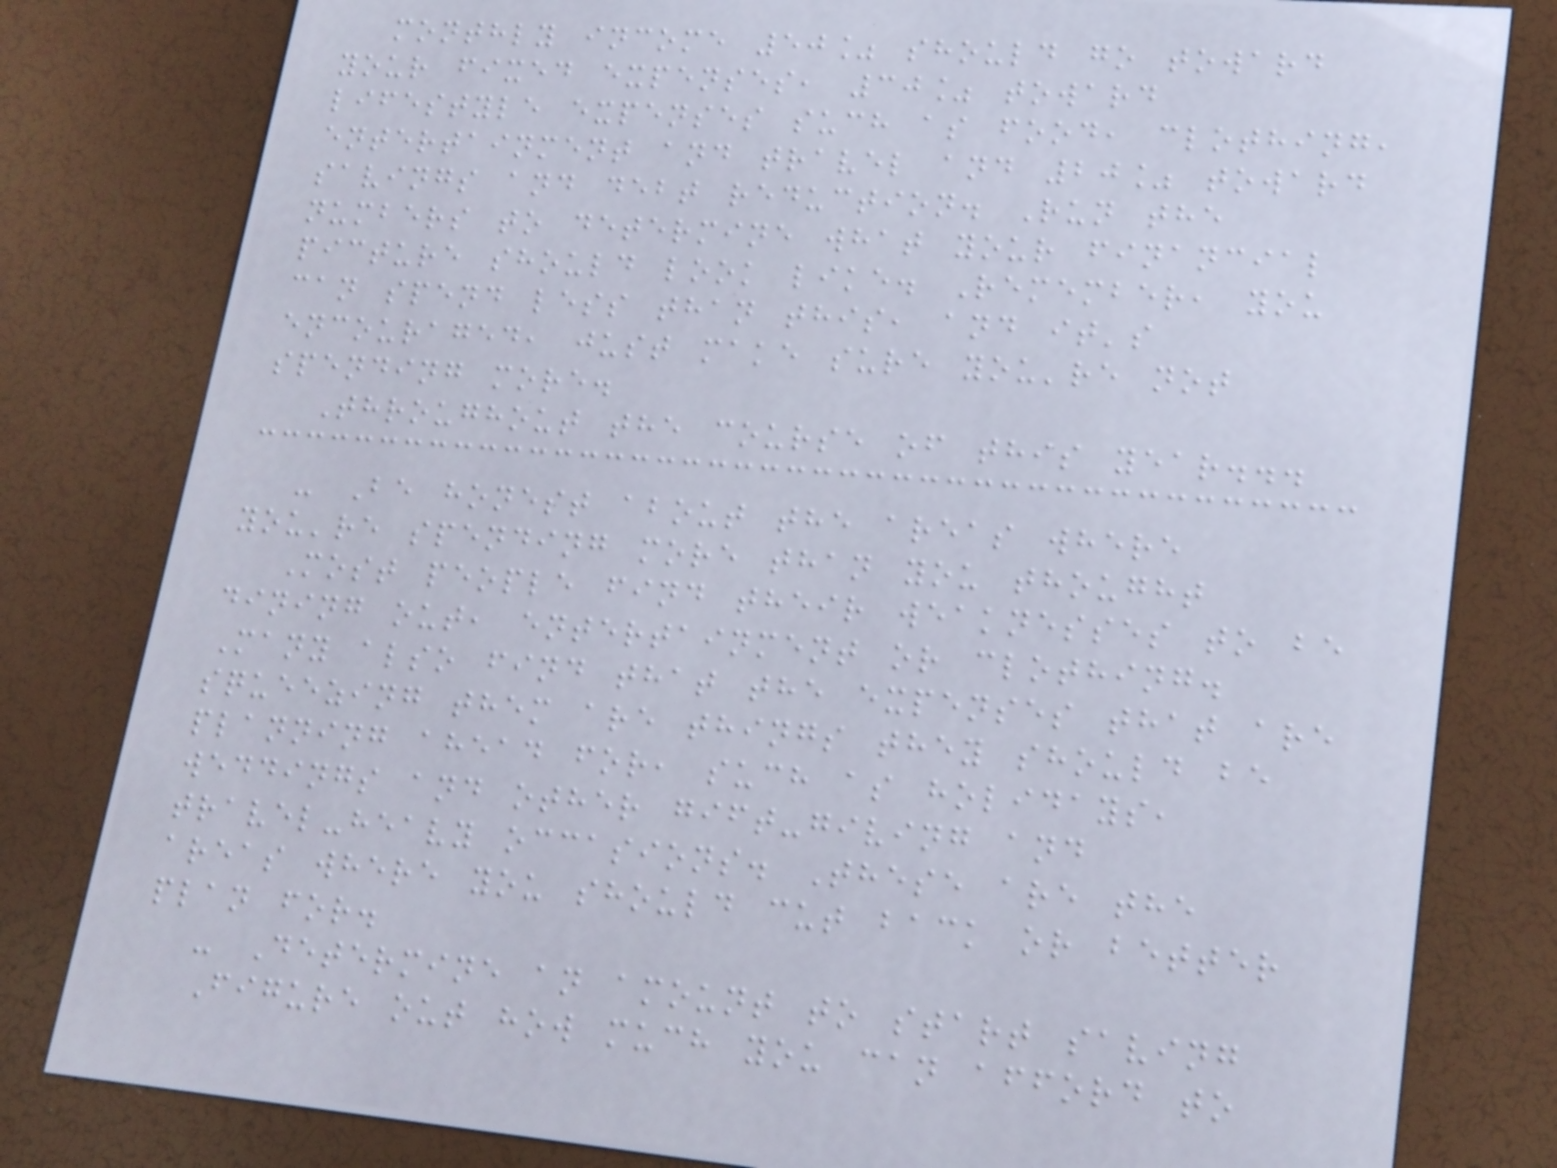monthly income 50% should go toward
your fixed expenses, 30% toward
lifestyle expenses such as food, clothing,
entertainment and travel and 20% toward
savings and debt reduction. Run the
numbers to determine what your financial
picture should look like. Remember, you
can spend less than this, and it's
encouraged, just make sure you're not
spending more.
Throughout the course of this year...
- Be honest about the areas where
you're spending more than you thought
Most people find their weaknesses to be
dining out, entertainment or clothing.
Many also find that the expenses that are
squeezing them are things they should be
planning ahead for, such as holidays,
weddings and other gift-giving and
travel-heavy occasions. These are the
areas where you should cut back or better
plan for.
- Determine an amount to start saving
Figure out how much you can afford to
